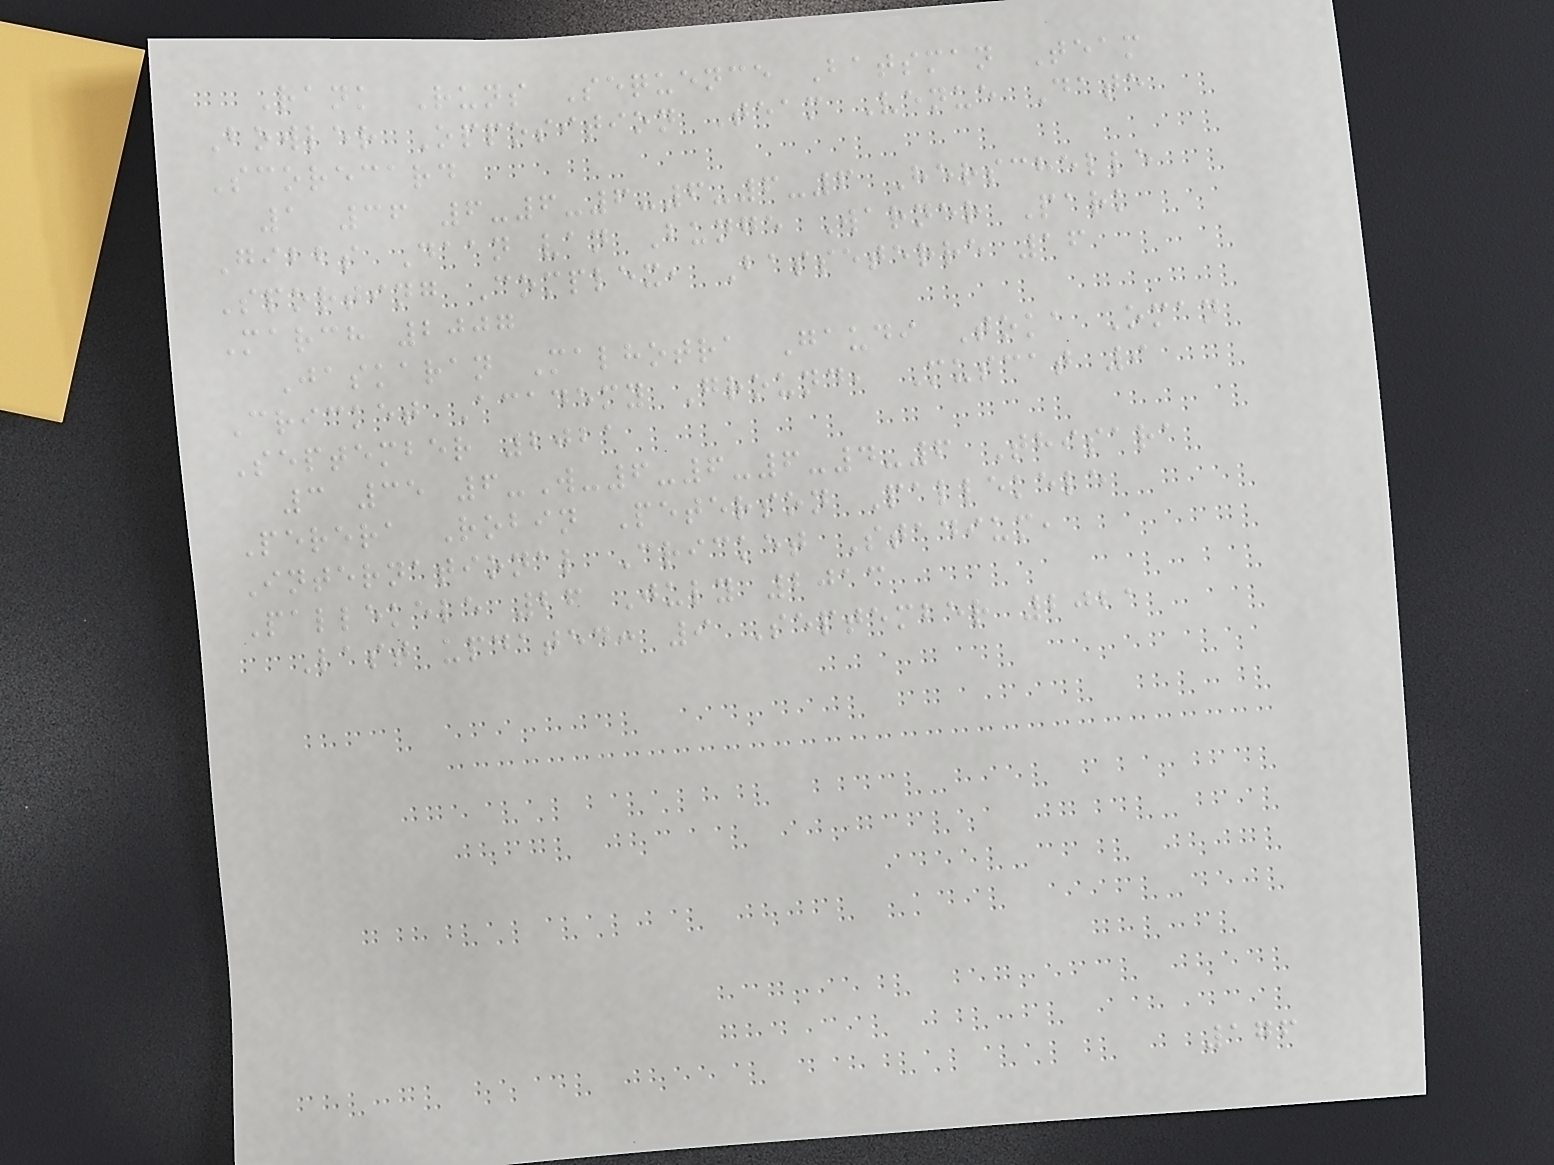Rank Runs Sequence Batsman Team
Bowler Opposition Team Venue Date
Scorecard
1 36 6-6-6-6-6-6 Herschelle
Gibbs Daan van Bunge Warner Park
Sporting Complex, Basseterre 16
March 2007
Jaskaran Malhotra Gaudi Toka Oman
Cricket Academy Ground, Muscat 9
September 2021
3 35 6-W-6-6-6-4-6 Thisara
Perera Robin Peterson Pallekele
International Cricket Stadium,
Pallekele 26 July 2013
Last updated: 9 September 2021
176
